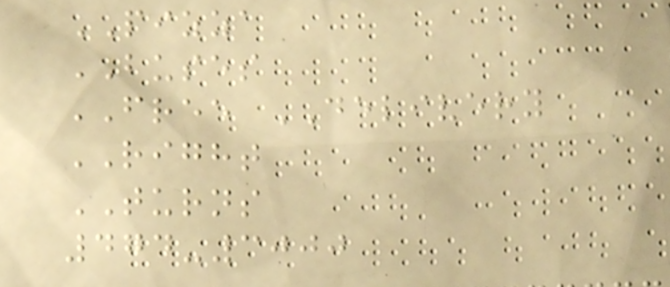PIZZA
BUSES
FREE DELIVERY
RIGHT
TURNS
474-3000
